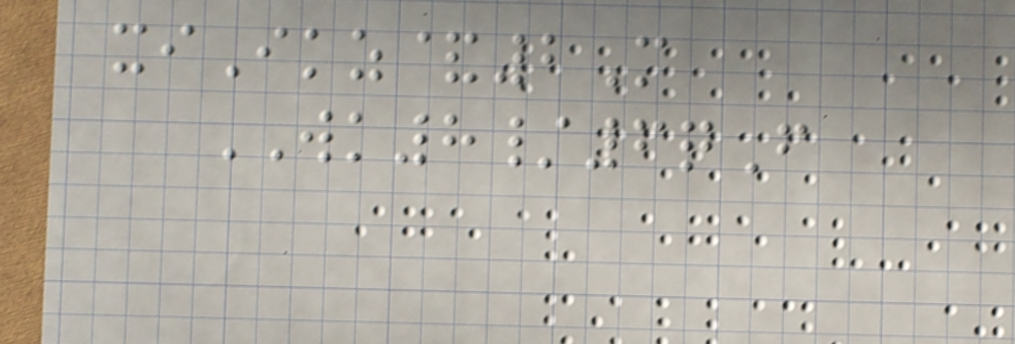xiIkz&2M
WK8/6qF
